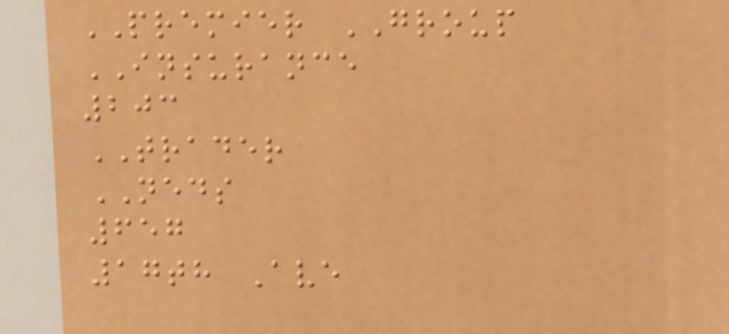PREMIER GROUP
INSURANCE
203
TRADER
NEDS
657
17th Ave
